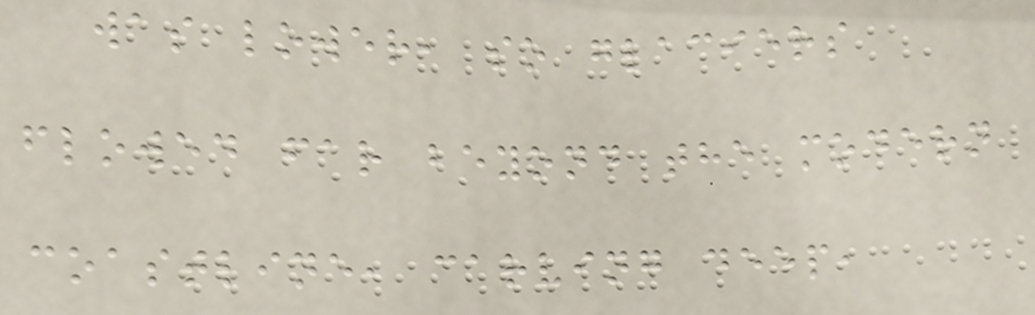was lower, so glaciers
flowed far beyond the modern
coastline, carving deep,
